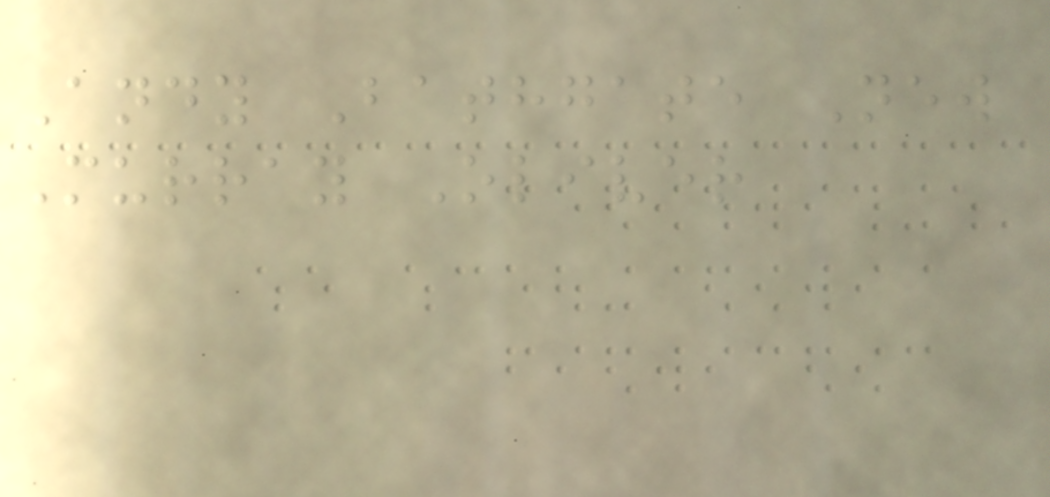Andy Bathgate New
Murray Oliver
